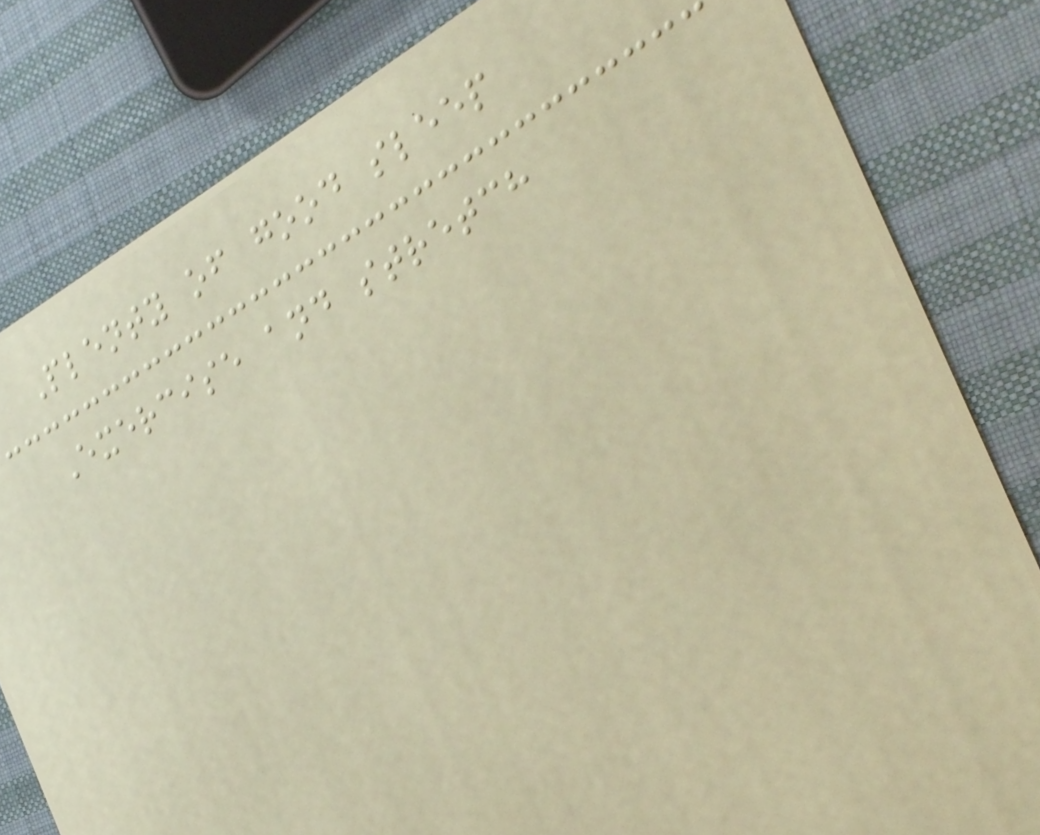Plenty of good sleep
Exercise and stretch
